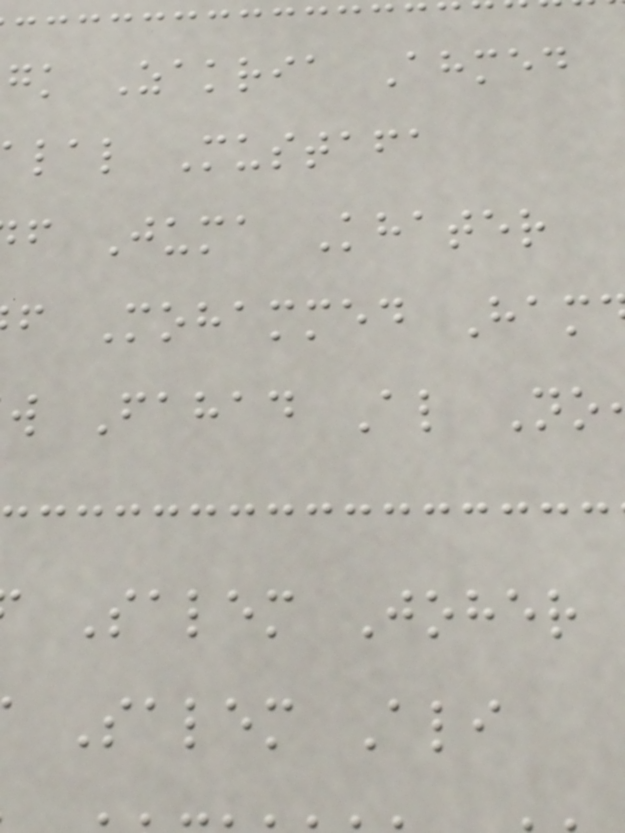gk Zakria Ahmed
lal Mustafa
f Juma Khater
f Mohammed Ham
w Fahad Al No
Salem Joher
Salem Ali
